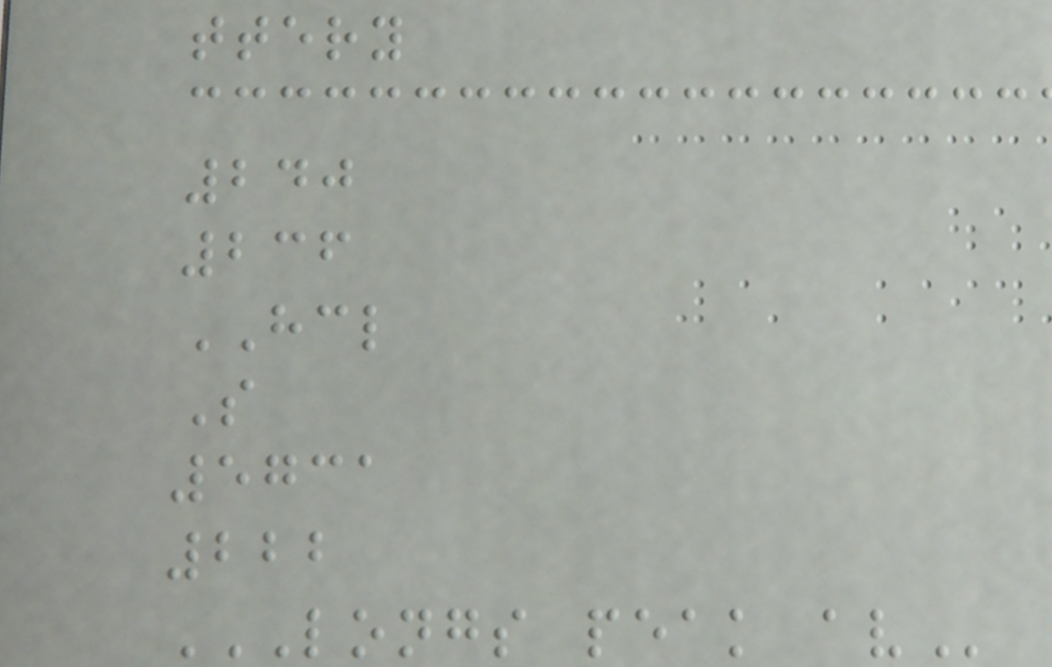ttery
240
236
HCL
S
5731
222
LONGS PEAK AV
